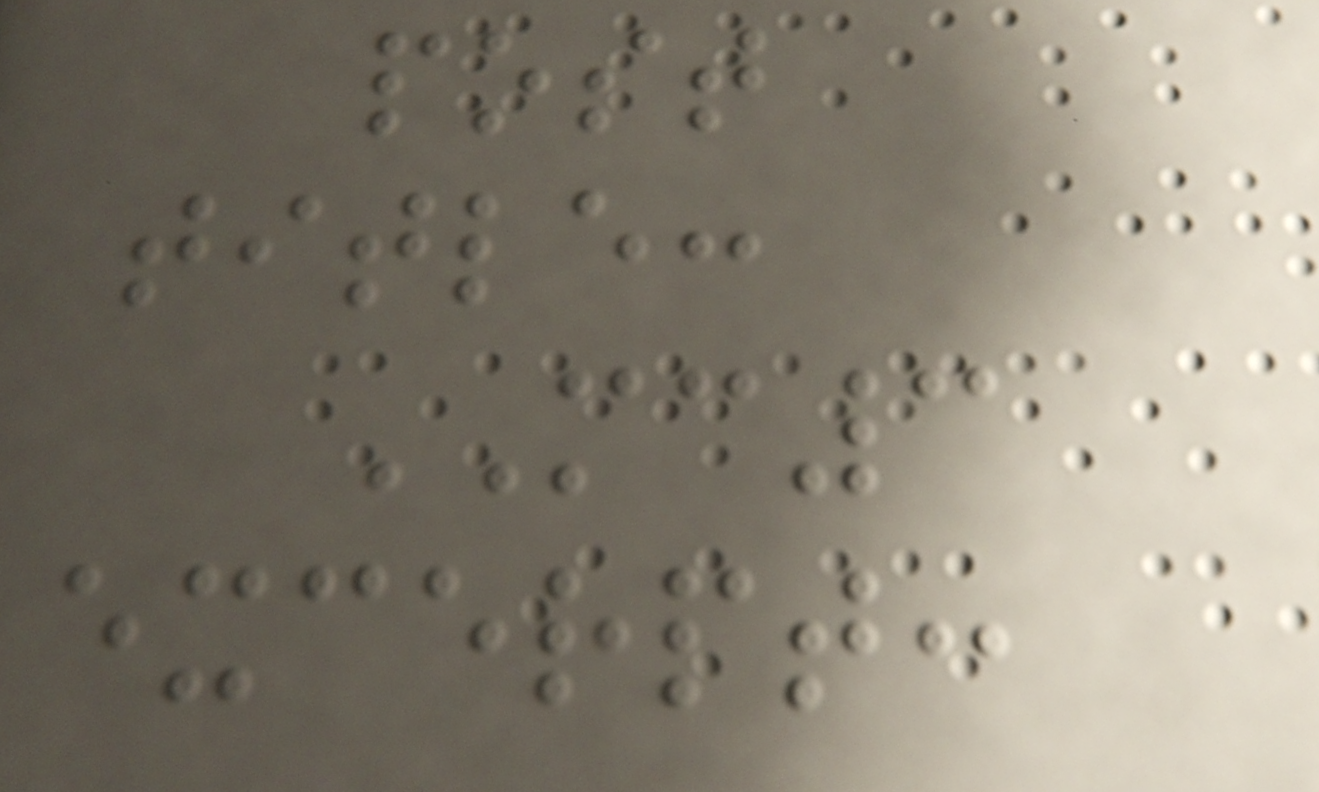post
title:
MC3
excerpt:
